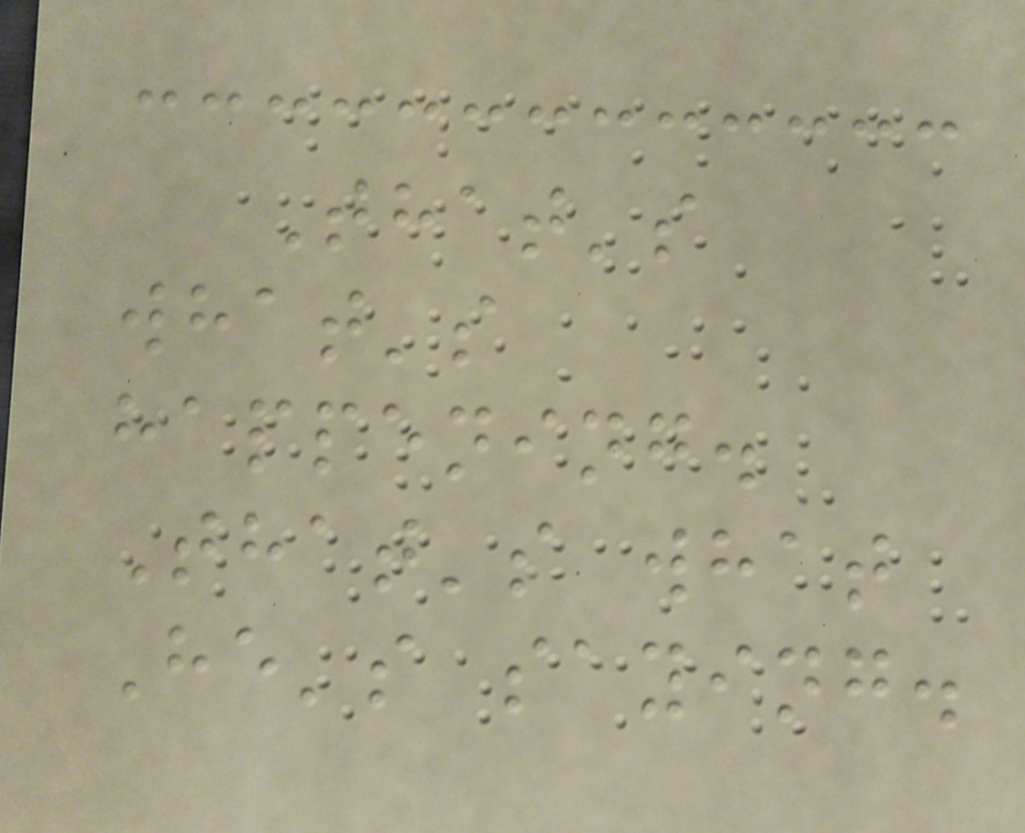That's
what's
happening.
That's what
He's saying.
